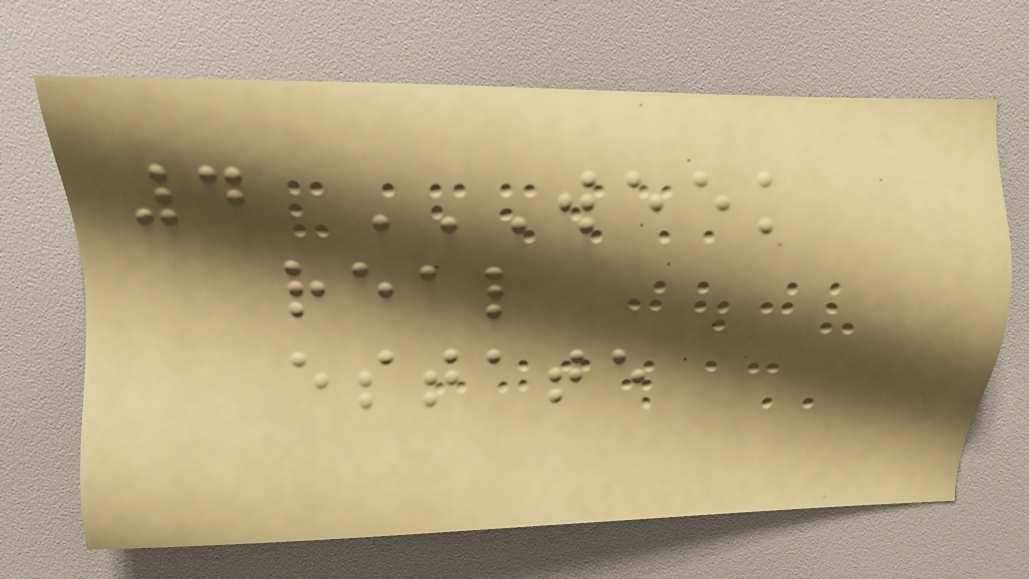4 WEEK
REAL
ESTATE
